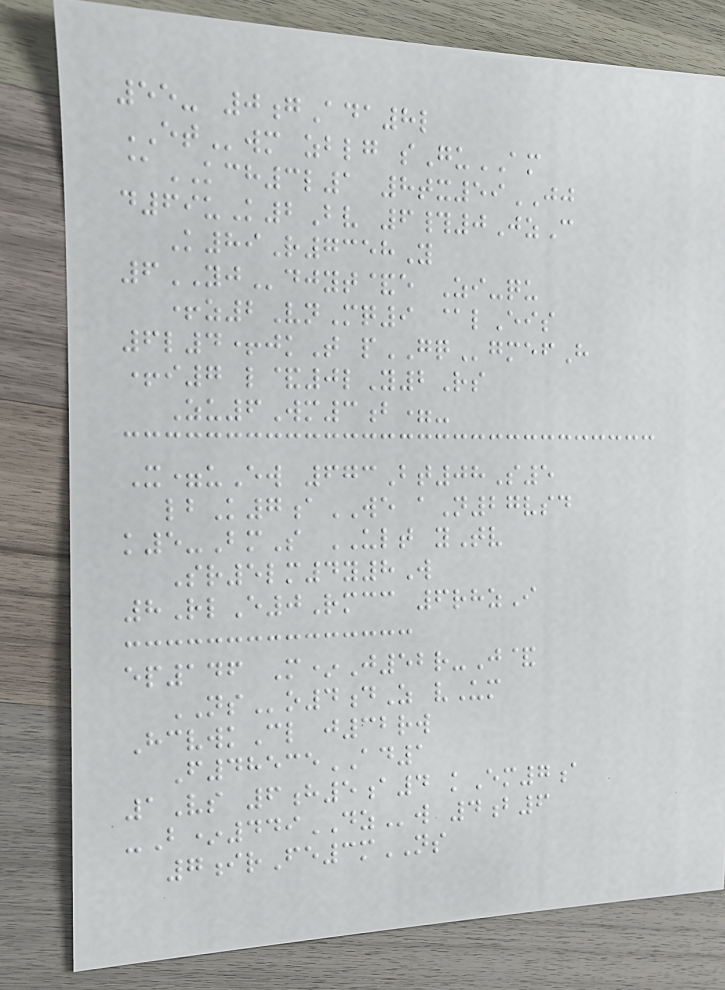55- 0gAda8l
ETwm zblg sGuAM
@KCH3l1 8tx59JJ
d69uK2Bv 6#0JzC
K89R7358Y
6YJdjyt&e Zi-qu
+z2VnMq9 @lEis
6l4+jkT pGQgmefH
+i7 l&0lY2Rs
Zu6Wm3b=-
X=uEw 673Bt08S5
lbK7aWE aN27vsd
k5-BmS ULT yTv
Sr5lm4y8W
8RlE0Rmcc 6rhzI
ep146 M*J52r-J&
NSo4dZ vUm
HcvwkCl j32rw
F48535AD1
1Vs 6h5a4 kEm7a
-B*449DZw 4b6
7irFe3mNS
